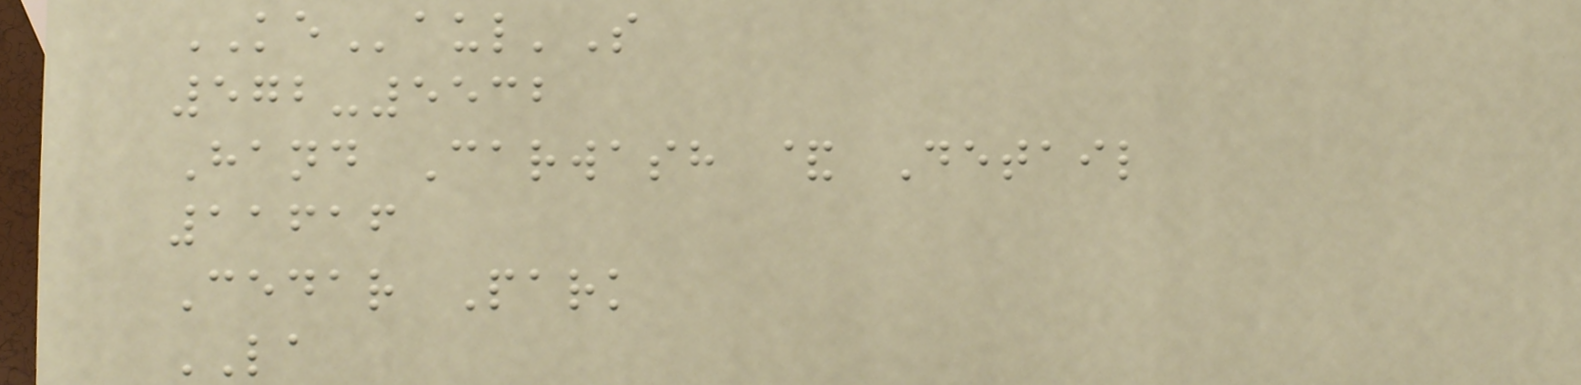KEaul'S
572-5532
Hand Carwash & Detail
11616
Cedar Park
LA
